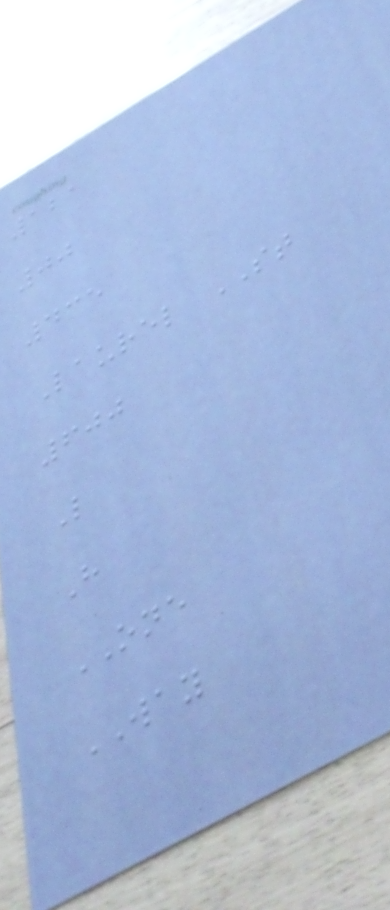121
00
435
Laurel ST
600
L
H
ONE
WAY
